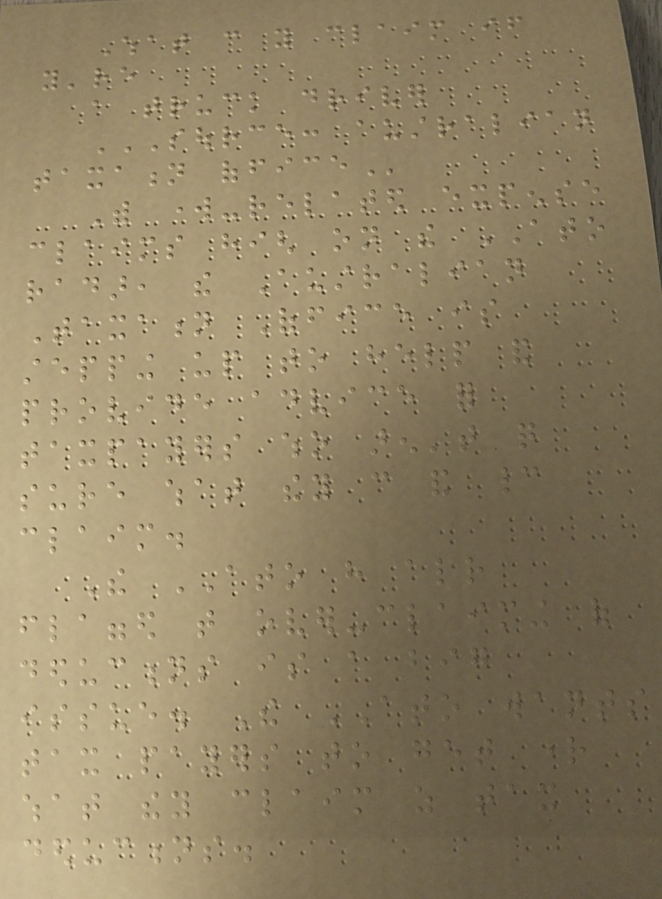What can you claim if
you're
a truck driver
SOURCE: AUSTRALIAN
TAXATION OFFICE
With work-related expense
claims high on the ATO
radar, the Australian
Taxation Office is
stepping up to help and
provide advice for
taxpayers who aren't quite
sure what they can and cannot
claim.
The ATO have already
flagged that over-claiming of
deductions is a big
issue. The ATO wants
tax payers to get right
what they claim as tax
deductions.
